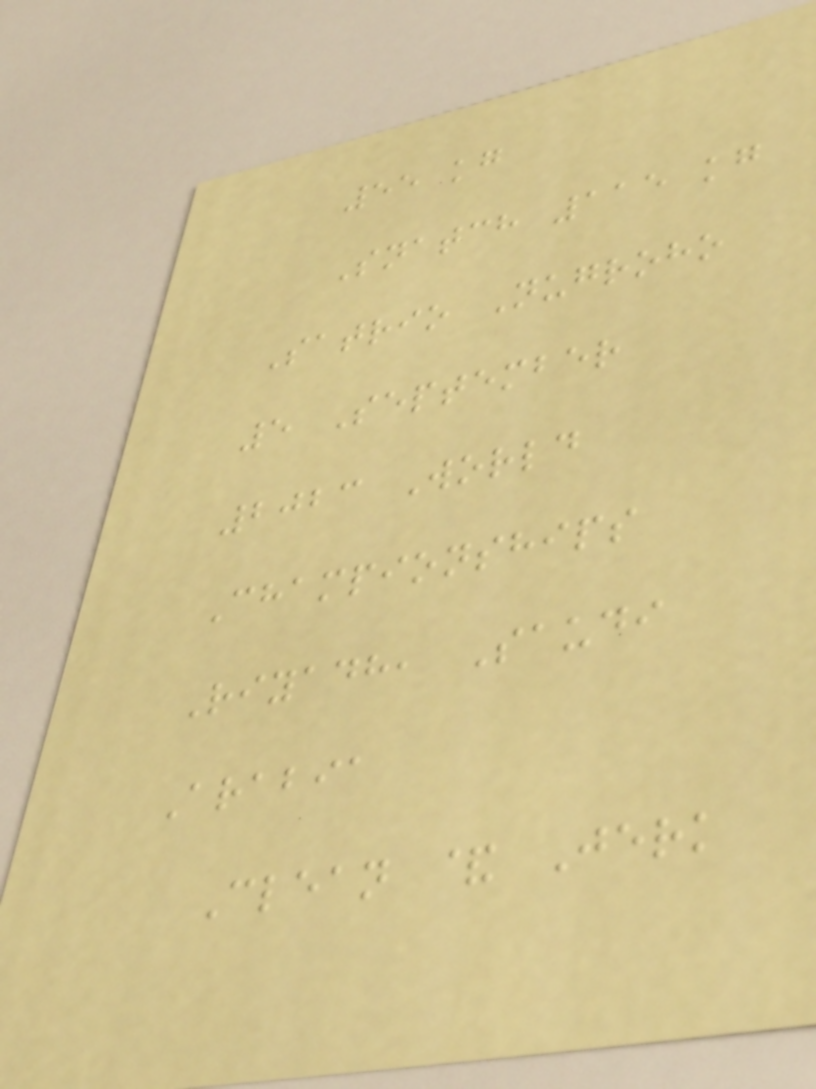55 kg
Snatch 115 kg
Satrio Nugroho
5 September
2023 World
Championships
Riyadh, Saudi
Arabia
Clean & Jerk
